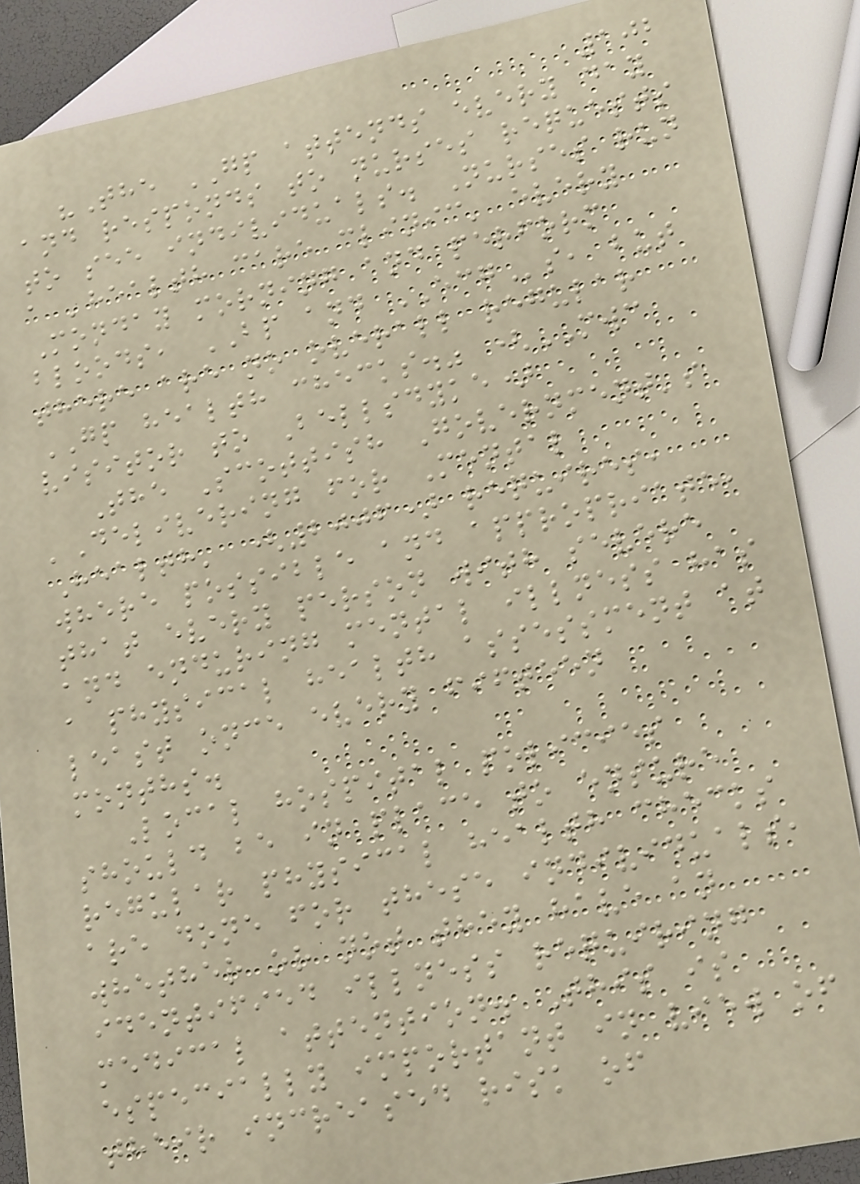102
"The GP attends every day
and responds to nurses requests
to see individuals. Nurses run
a 'health care clinic' every
Monday morning and perform
bloods, BP and ECGs, but
there are no overall regular
GP health checks." (MWC
visitor to Bellsdyke)
The Scottish Government's
'Delivering for Mental
Health' (2006) requires,
where possible and appropriate,
that every person with severe
and enduring mental illness has
a physical health assessment at
least once every fifteen
months.
Local hospital policies
should be in place to ensure
regular physical health checks
are done for these individuals,
whether or not they have an
identified illness requiring
medical attention. This is
especially important in view of
their increased risk of
